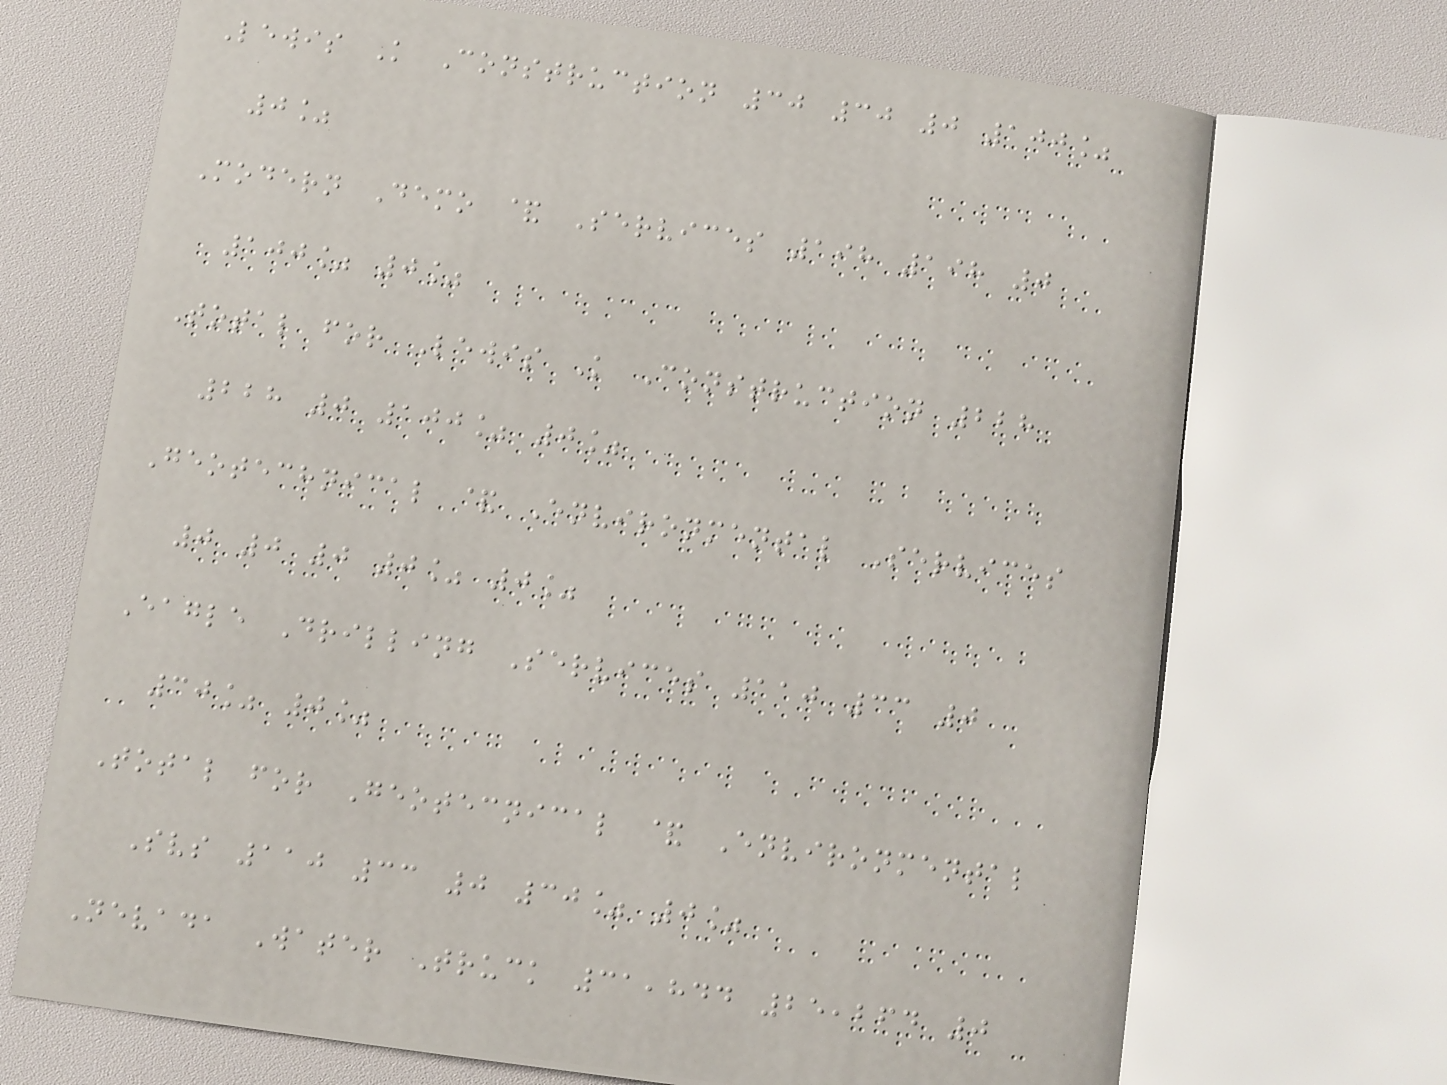Lewis K Construction 30 30 0 100%
0%
Modern Demo & Services 198 198 0
100% 0%
Total for Lewis K Construction 228
228 0 100% 0%
Geotechnical & Environmental Services
0 0 0 0% 0%
Eagle Drilling Services 110 33 0
30% 0%
Total for Geotecnical & Environmental
Svs 110 33 0 30% 0%
Nevada Water Truck 31,844 25,264 0
